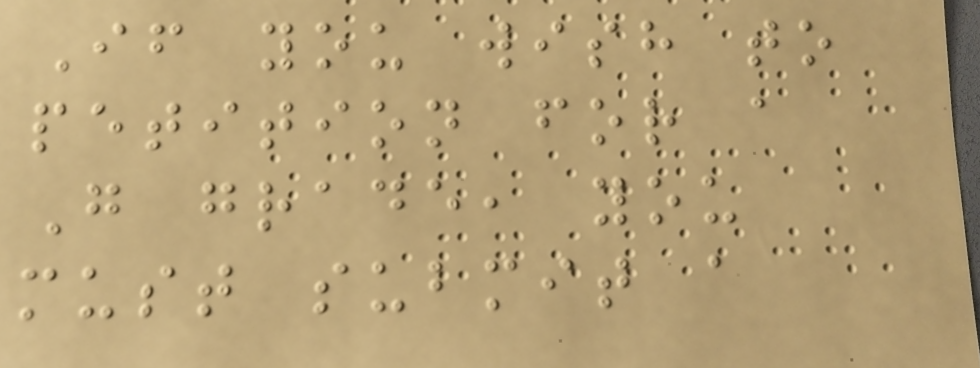If you wish to
petition for a
G grade, you
must submit a
